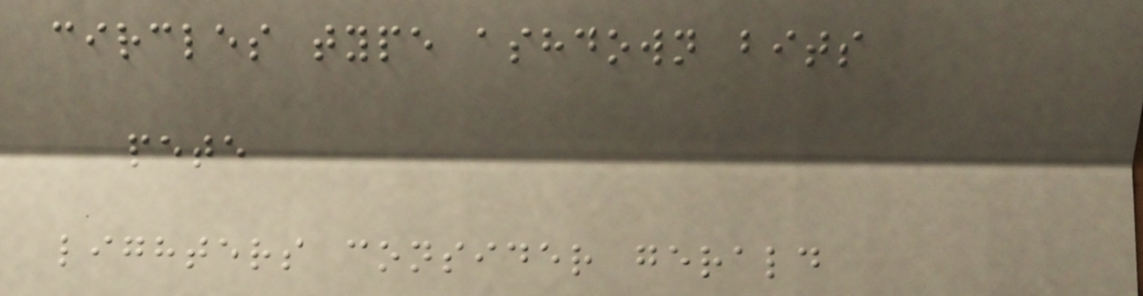circles type ashdown bits
pete
lighters consider gerald
